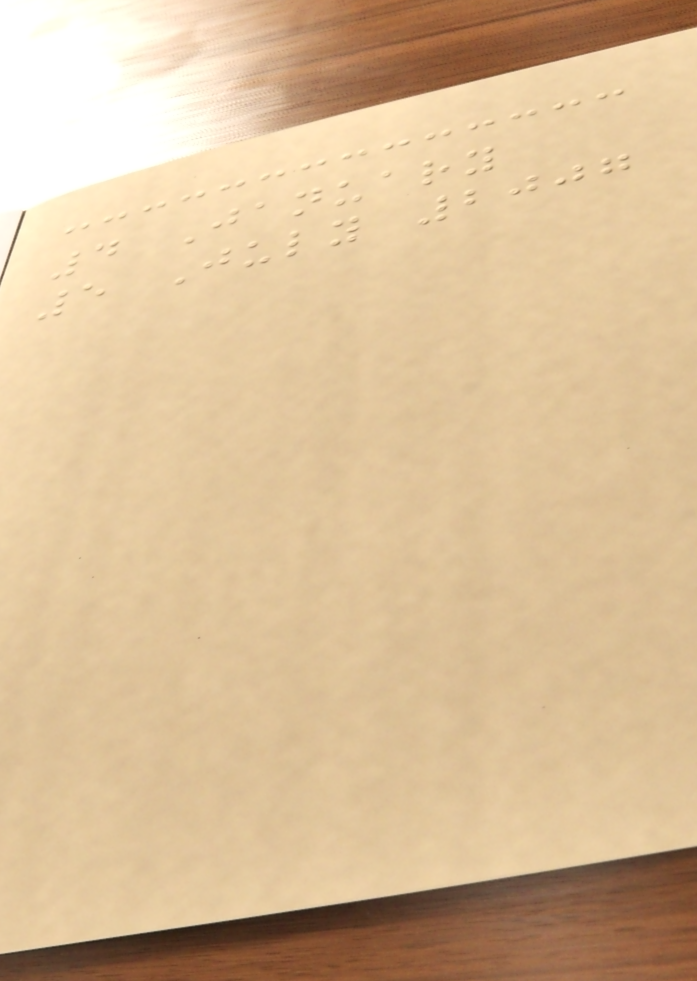4 January
5 July 2007
